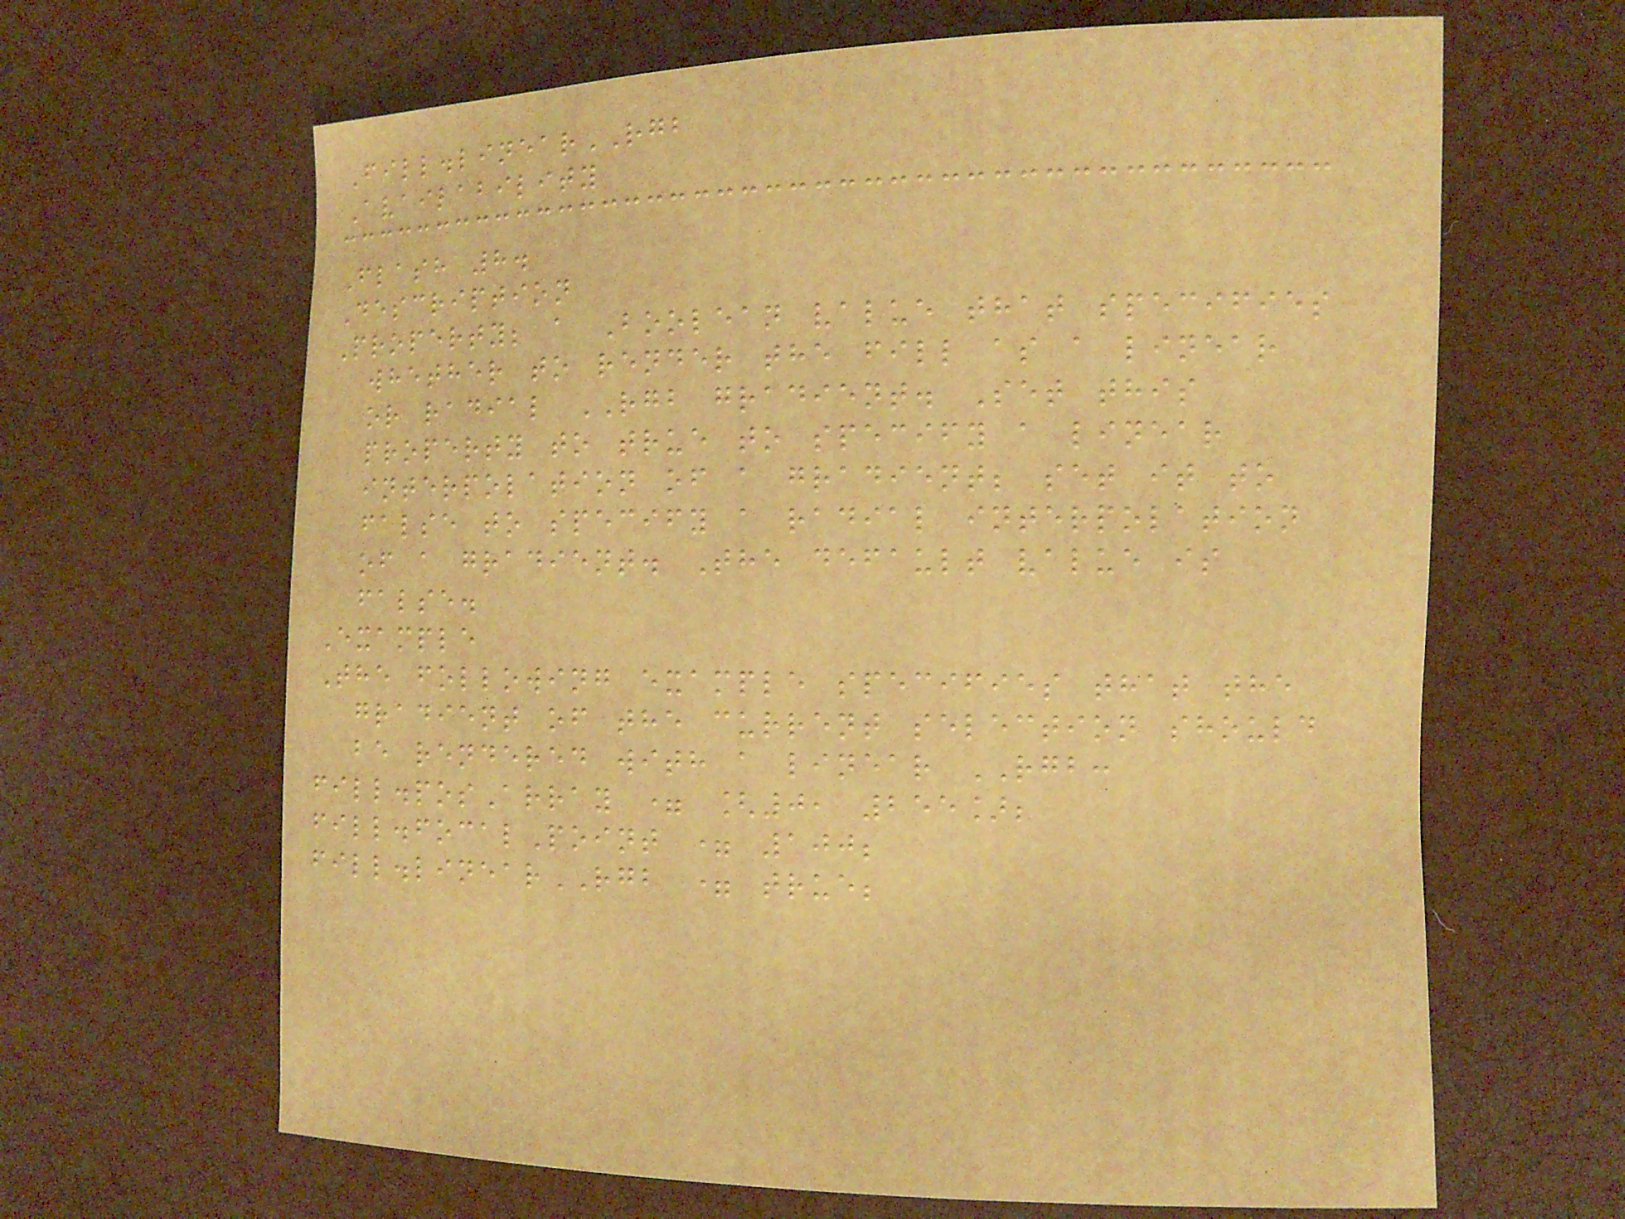Fill.linearRGB
Availability
Flash 8.
Description
Property; a Boolean value that specifies
whether to render the fill as a linear
or radial RGB gradient. Set this
property to true to specify a linear
interpolation of a gradient; set it to
false to specify a radial interpolation
of a gradient. The default value is
false.
Example
The following example specifies that the
gradient of the current selection should
be rendered with a linear RGB:
fill.posArray = [0, 255];
fill.focalPoint = 100;
fill.linearRGB = true;
